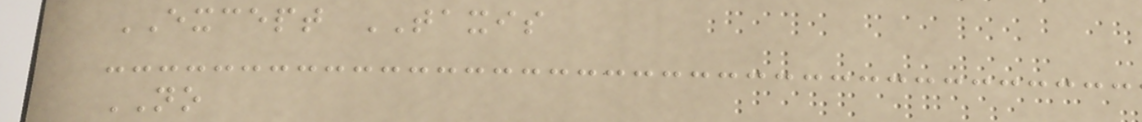EXCEPT TAXIS
NO
